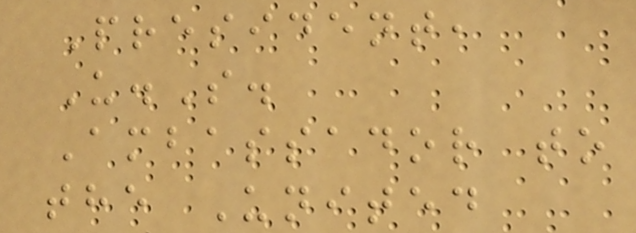President,
U.S.
Ambassador to
the United
